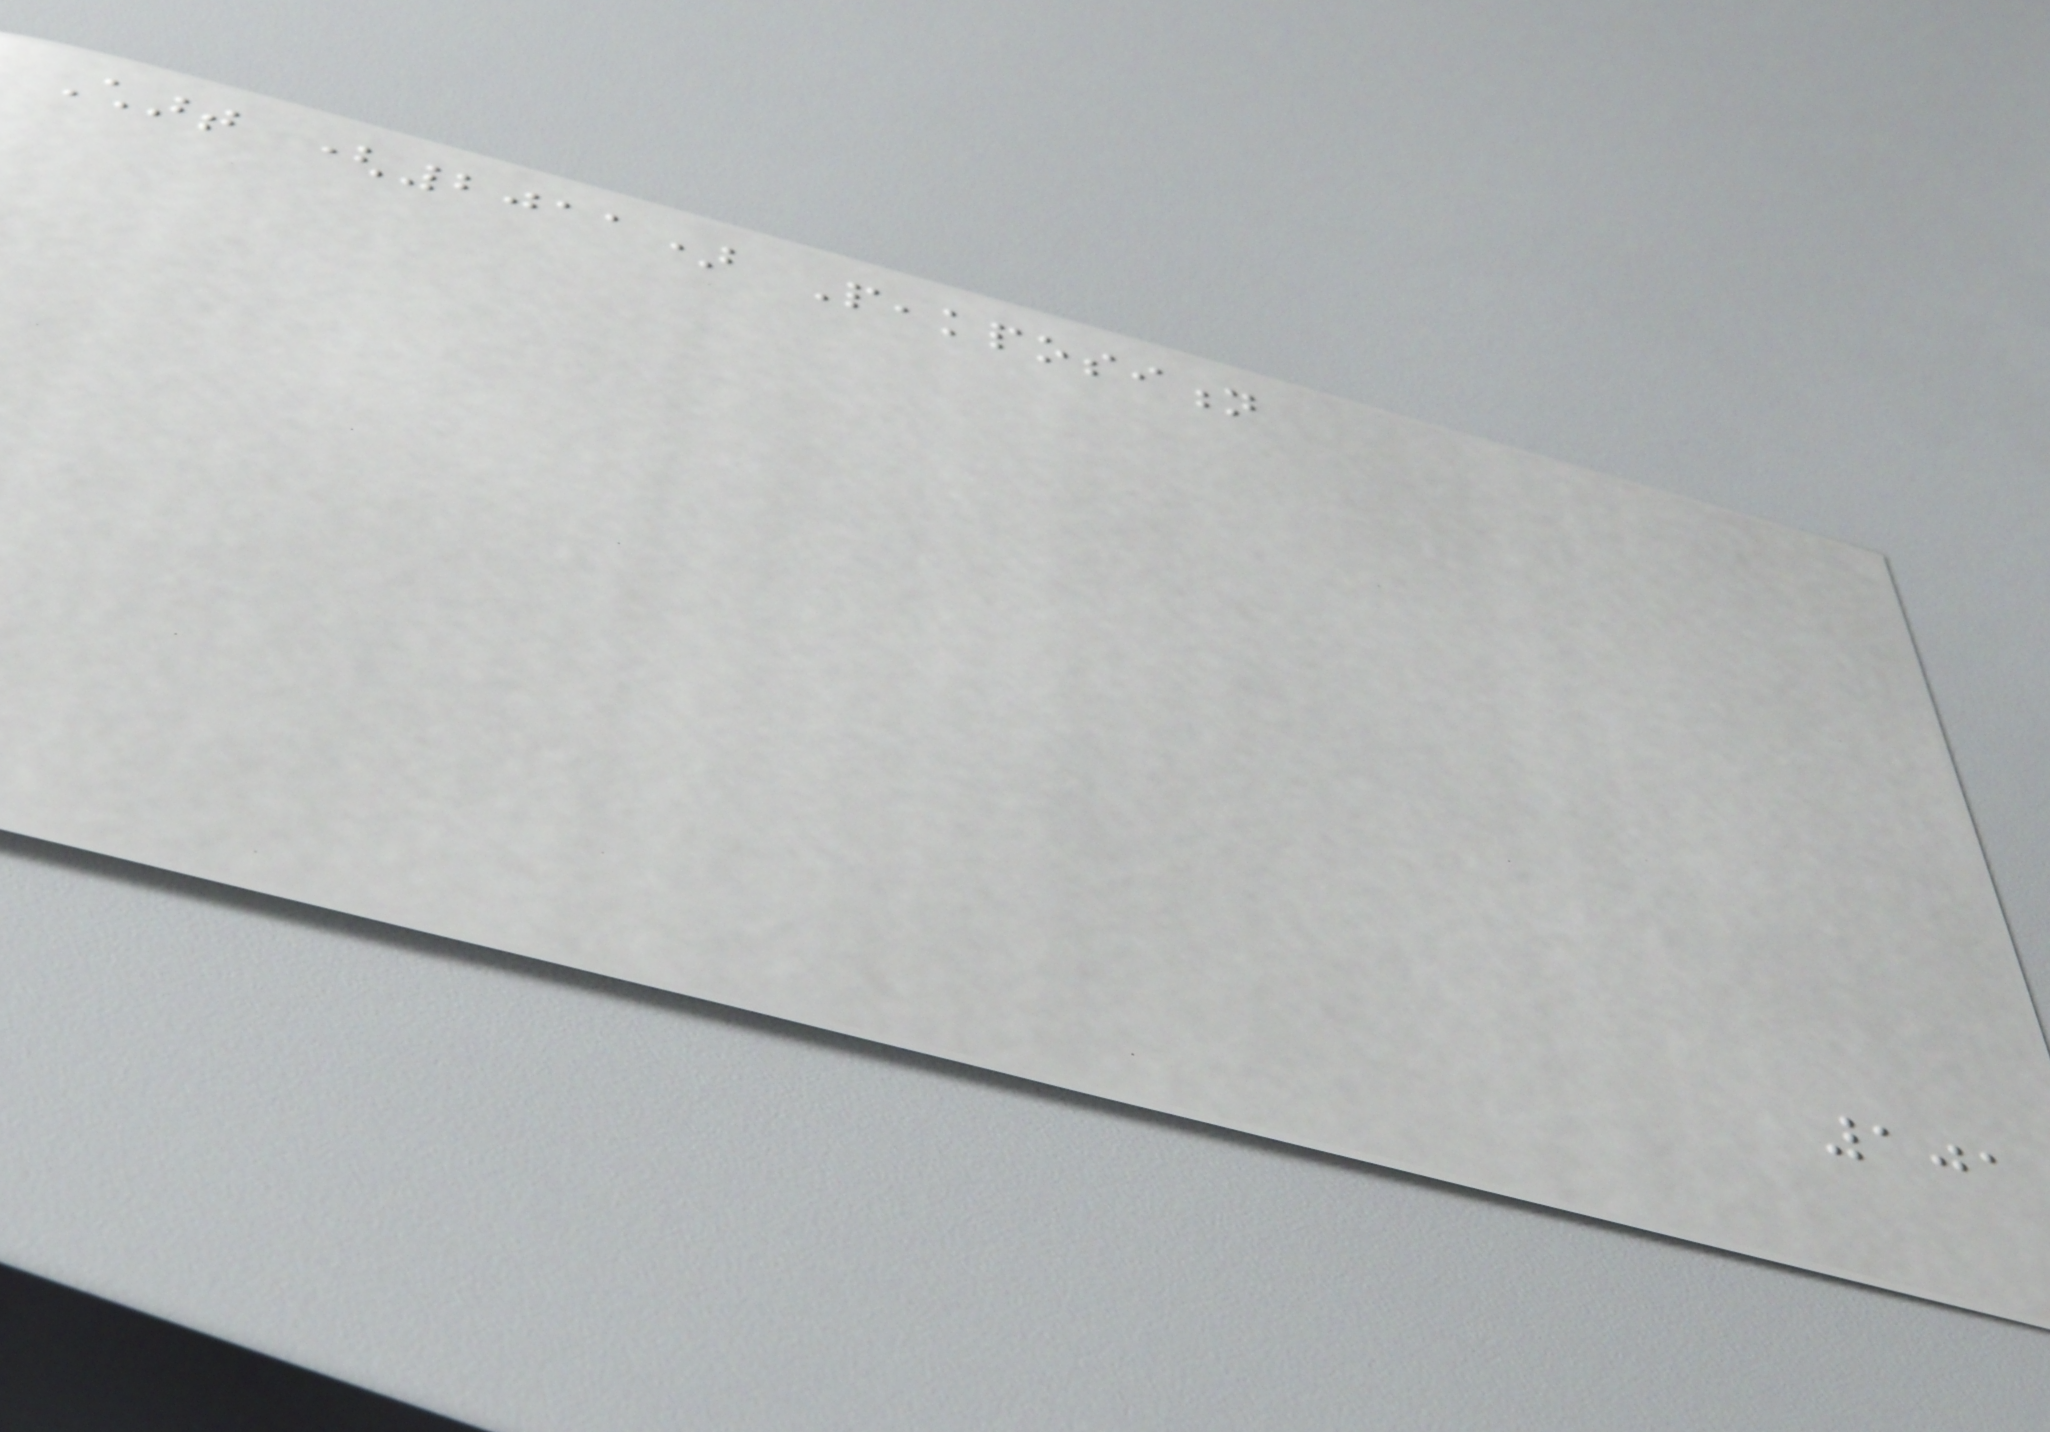Chart (2011) Peakposition
101
